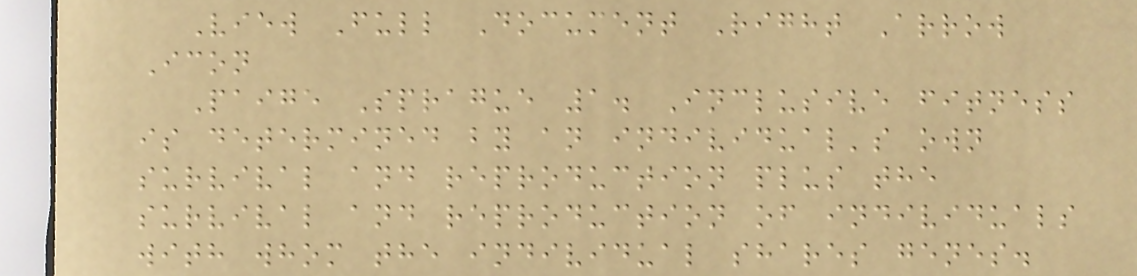View Full Document Right Arrow
Icon
Paige Sprague 1. Inclusive fitness
is determined by an individual's own
survival and reproduction plus the
survival and reproduction of individuals
with whom the individual shares genes.
